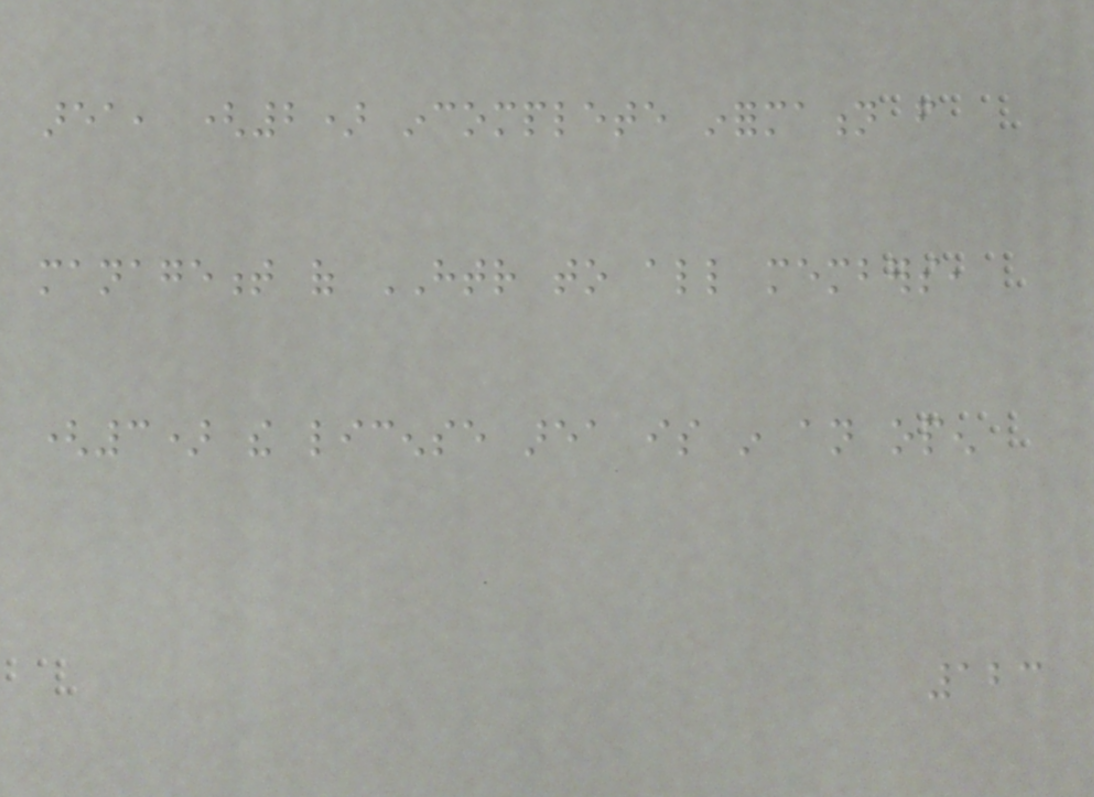area, (2) incomplete information from
management of HTR to all members,
(3) the license area is in an open
123
